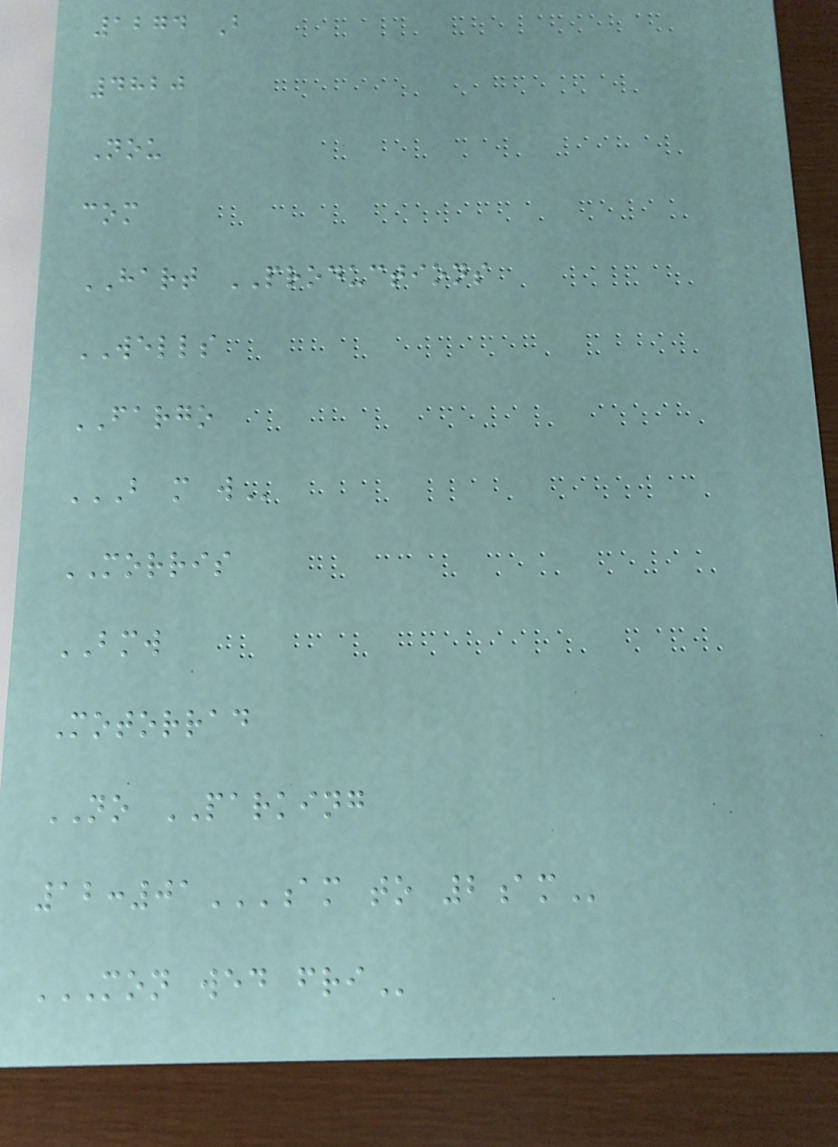1274 B
4820
Nou
com
HART PRODUCTIONS
WELLS
FARGO
B M W
MORRIS
BMW
Motorrad
NO PARKING
12:01AM TO 2AM
MON WED FRI
